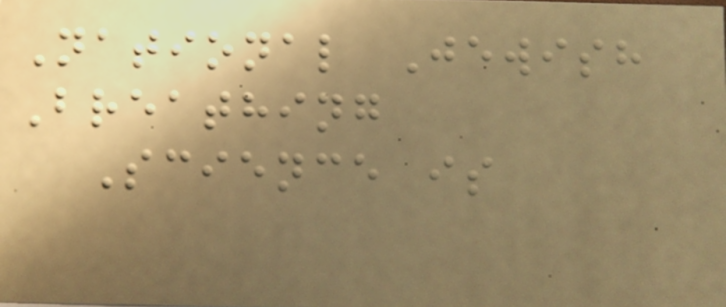National Jewish
Breathing
Science is
